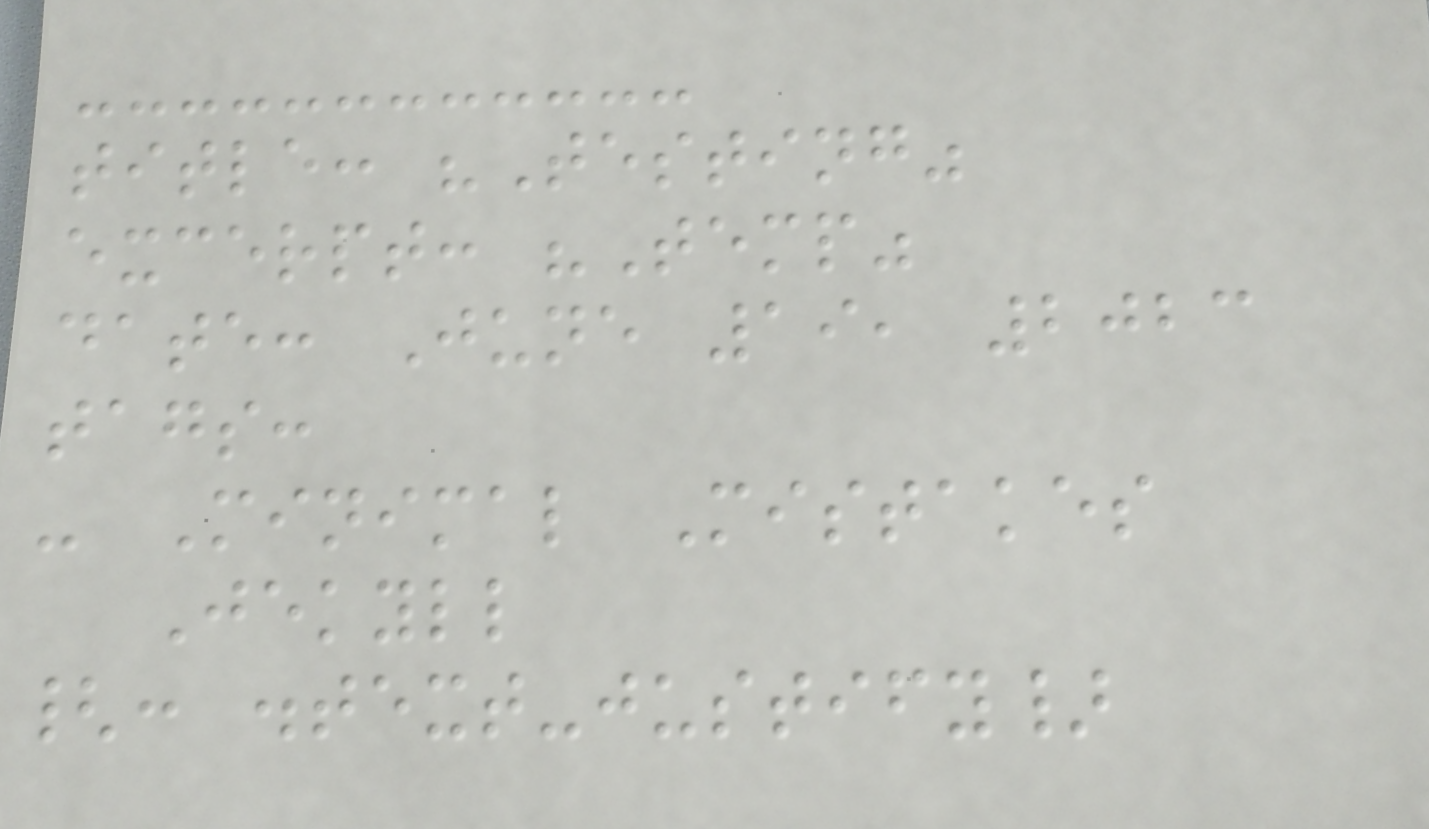title: "Testing"
excerpt: "Temp"
date: June 19, 2023
tags:
- Minimal Mistakes
Jekyll
{: .text-justify}
